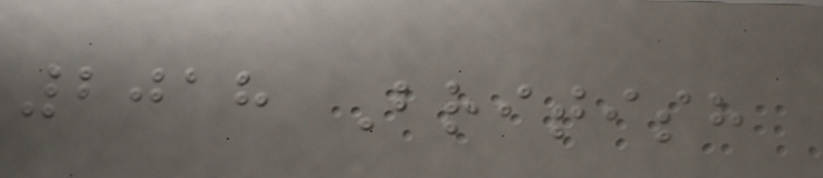2018 British
